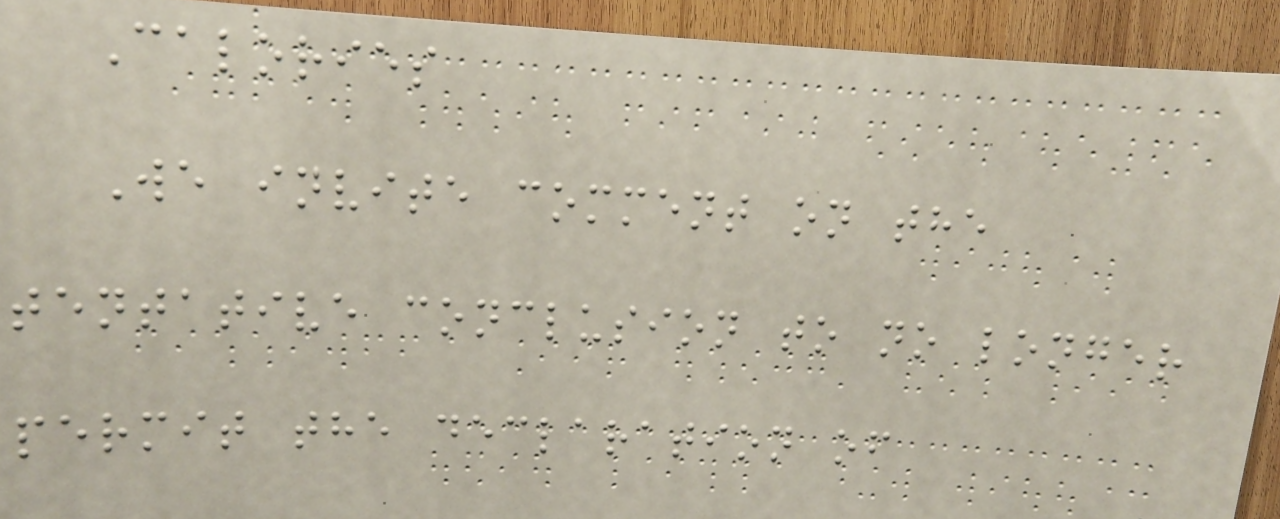Calories
We invite comment on the
tentative conclusion to no longer
permit the declaration of
